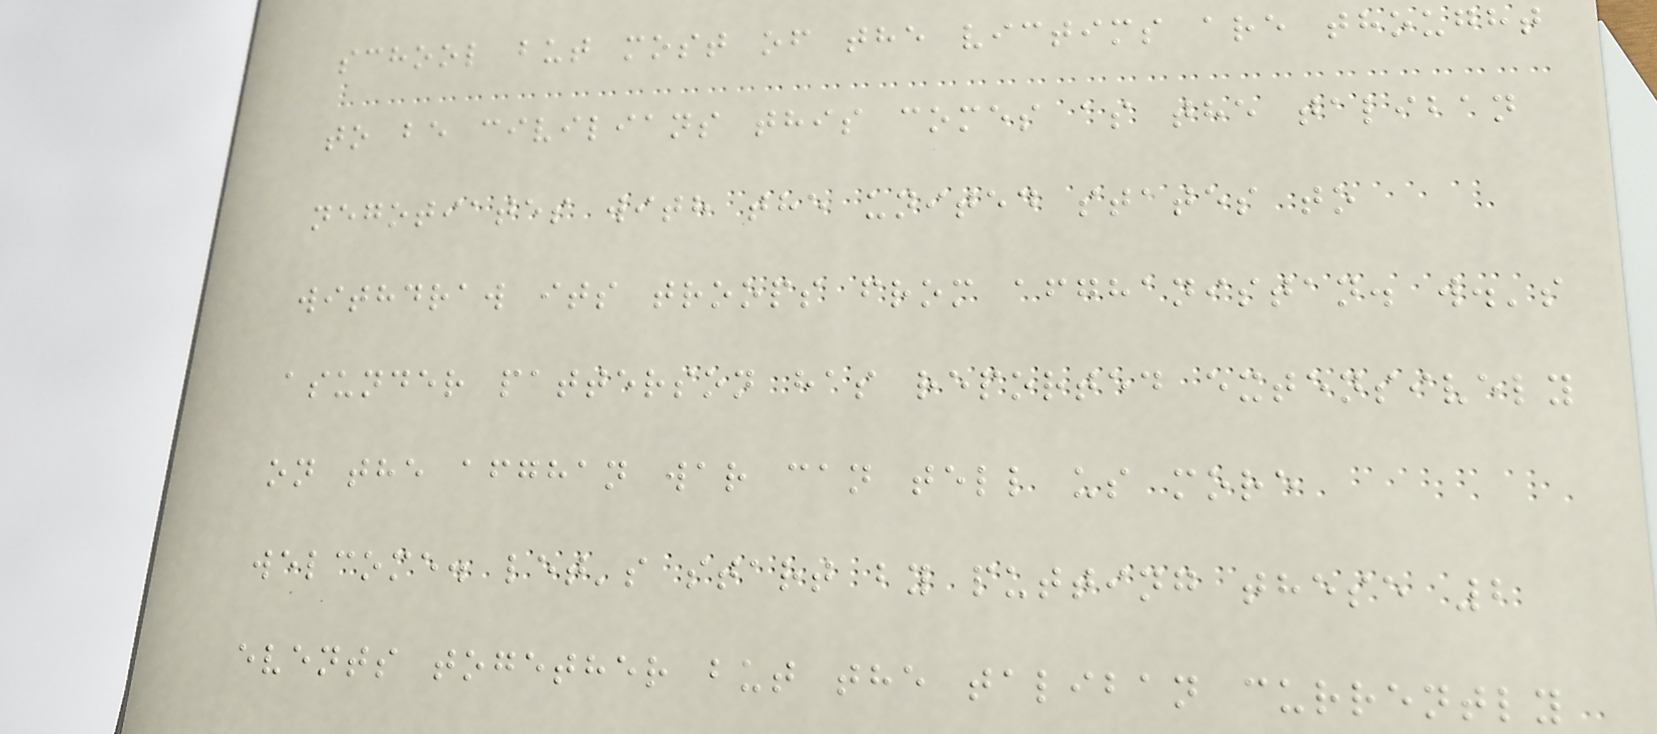school but most of the victims are thought
to be civilians this comes as the taliban
negotiates with the united states to
withdraw its troops from afghanistan. w.'s
asunder patterson has reported extensively
on the afghan war can tell us more
welcome. let's start by putting these 2
events together but the taliban currently
